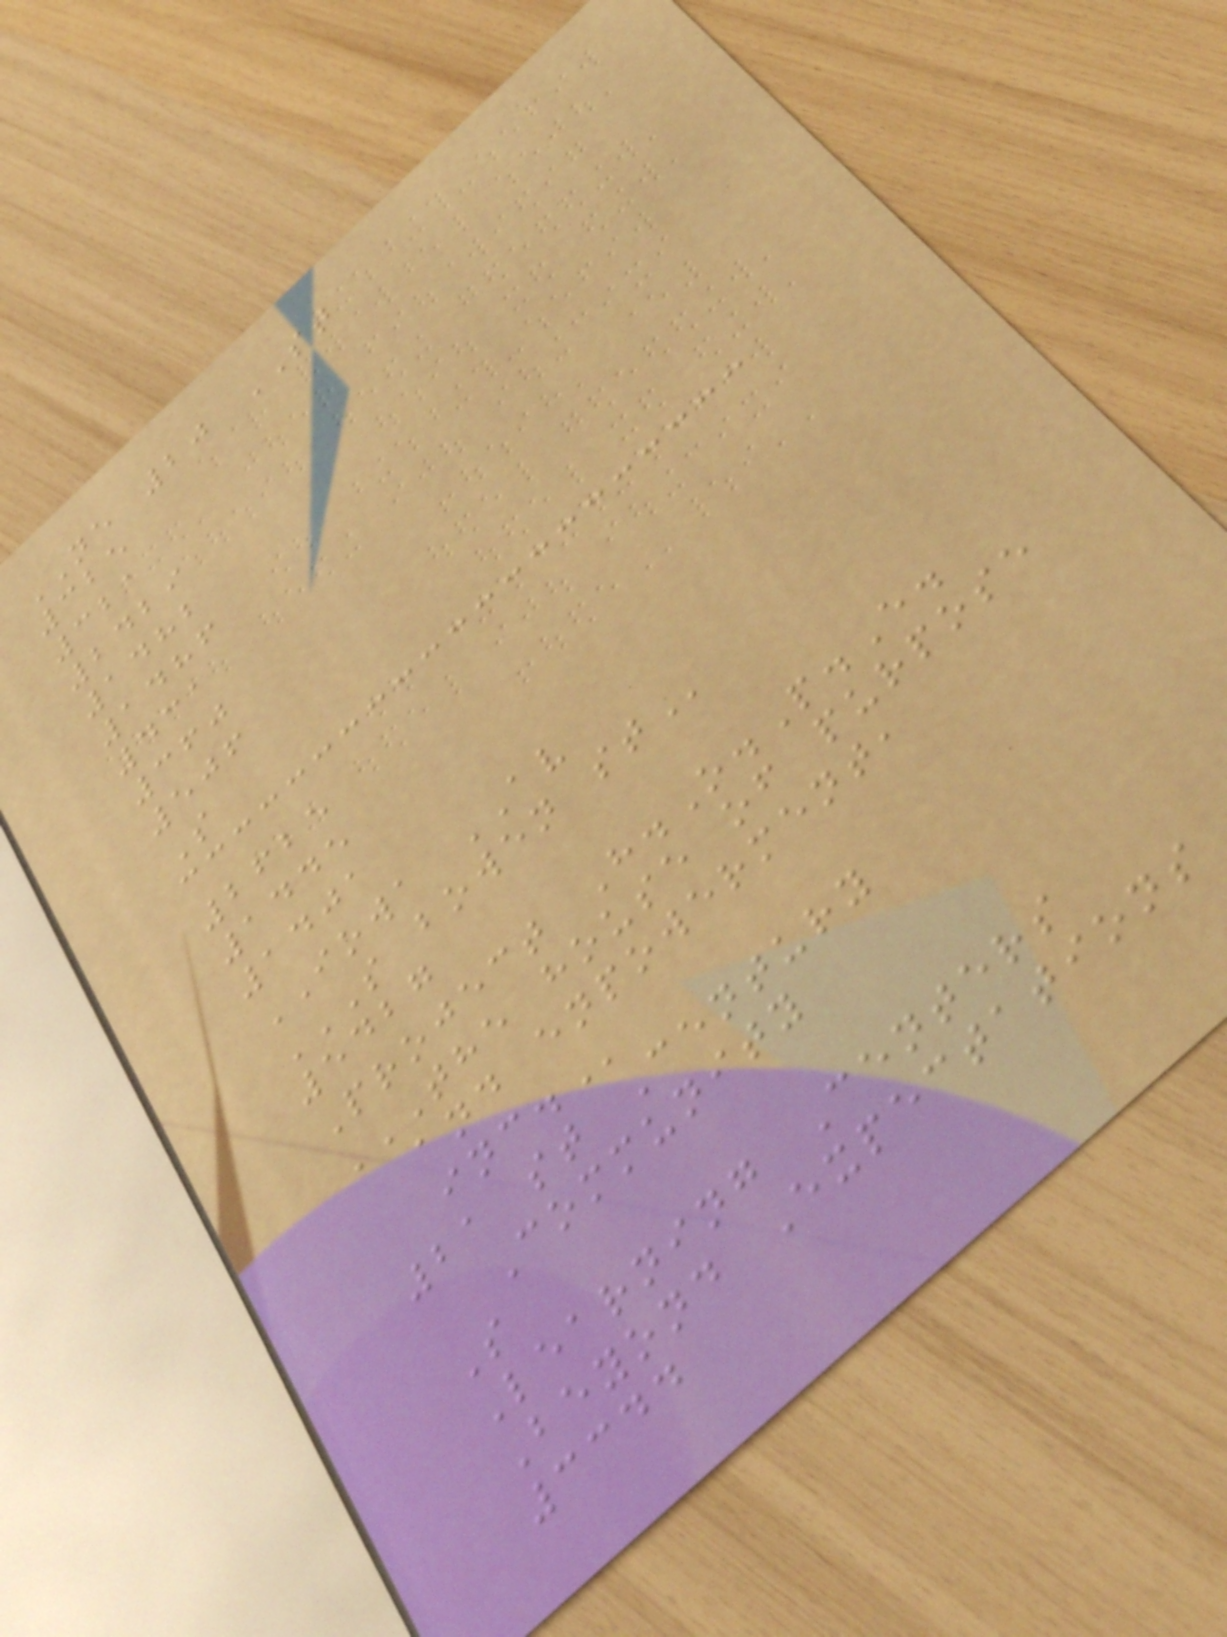NE 20 ST
325
321
2429
1482
1486
431
360
506
S
2625
1445
1401
IOWA AV
S BOWEN ST
5427
Project H.O.P.E.
THE HOUSE OF PURPOSE
AND ENPOWERMENT,
INC.
21 st Century
Community
S
Learning Centers
Beyond Expectations
3344
